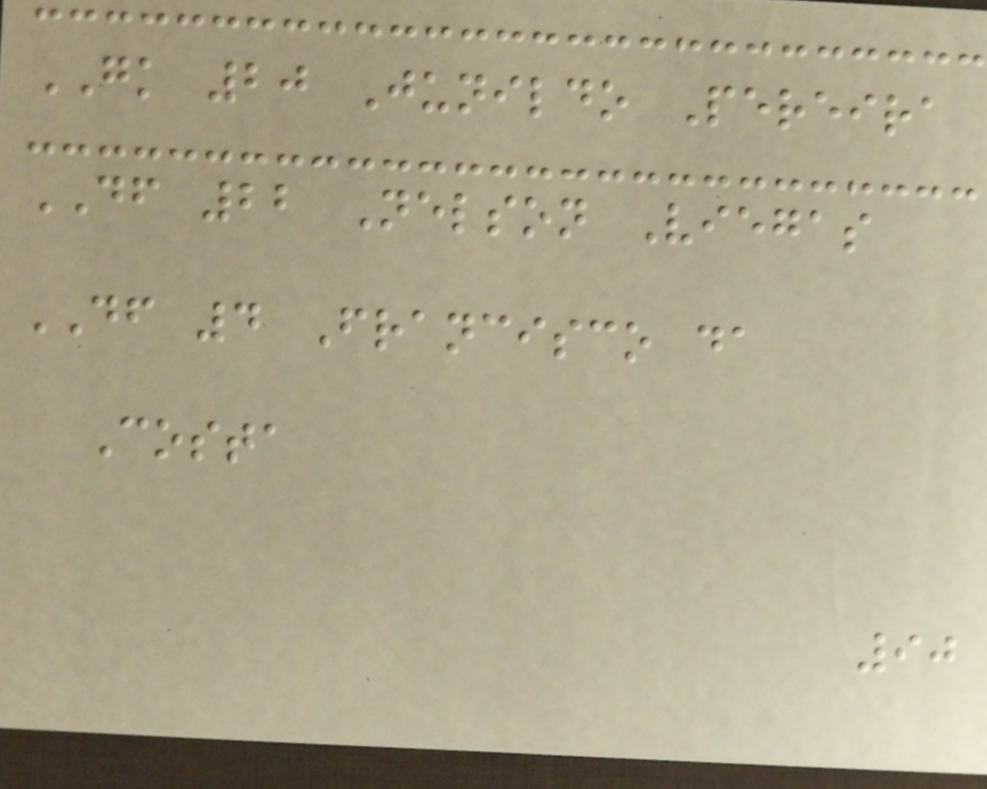GK 20 Junildo Pereira
DF 22 Nelson Viegas
DF 4 Francisco da
Costa
90
